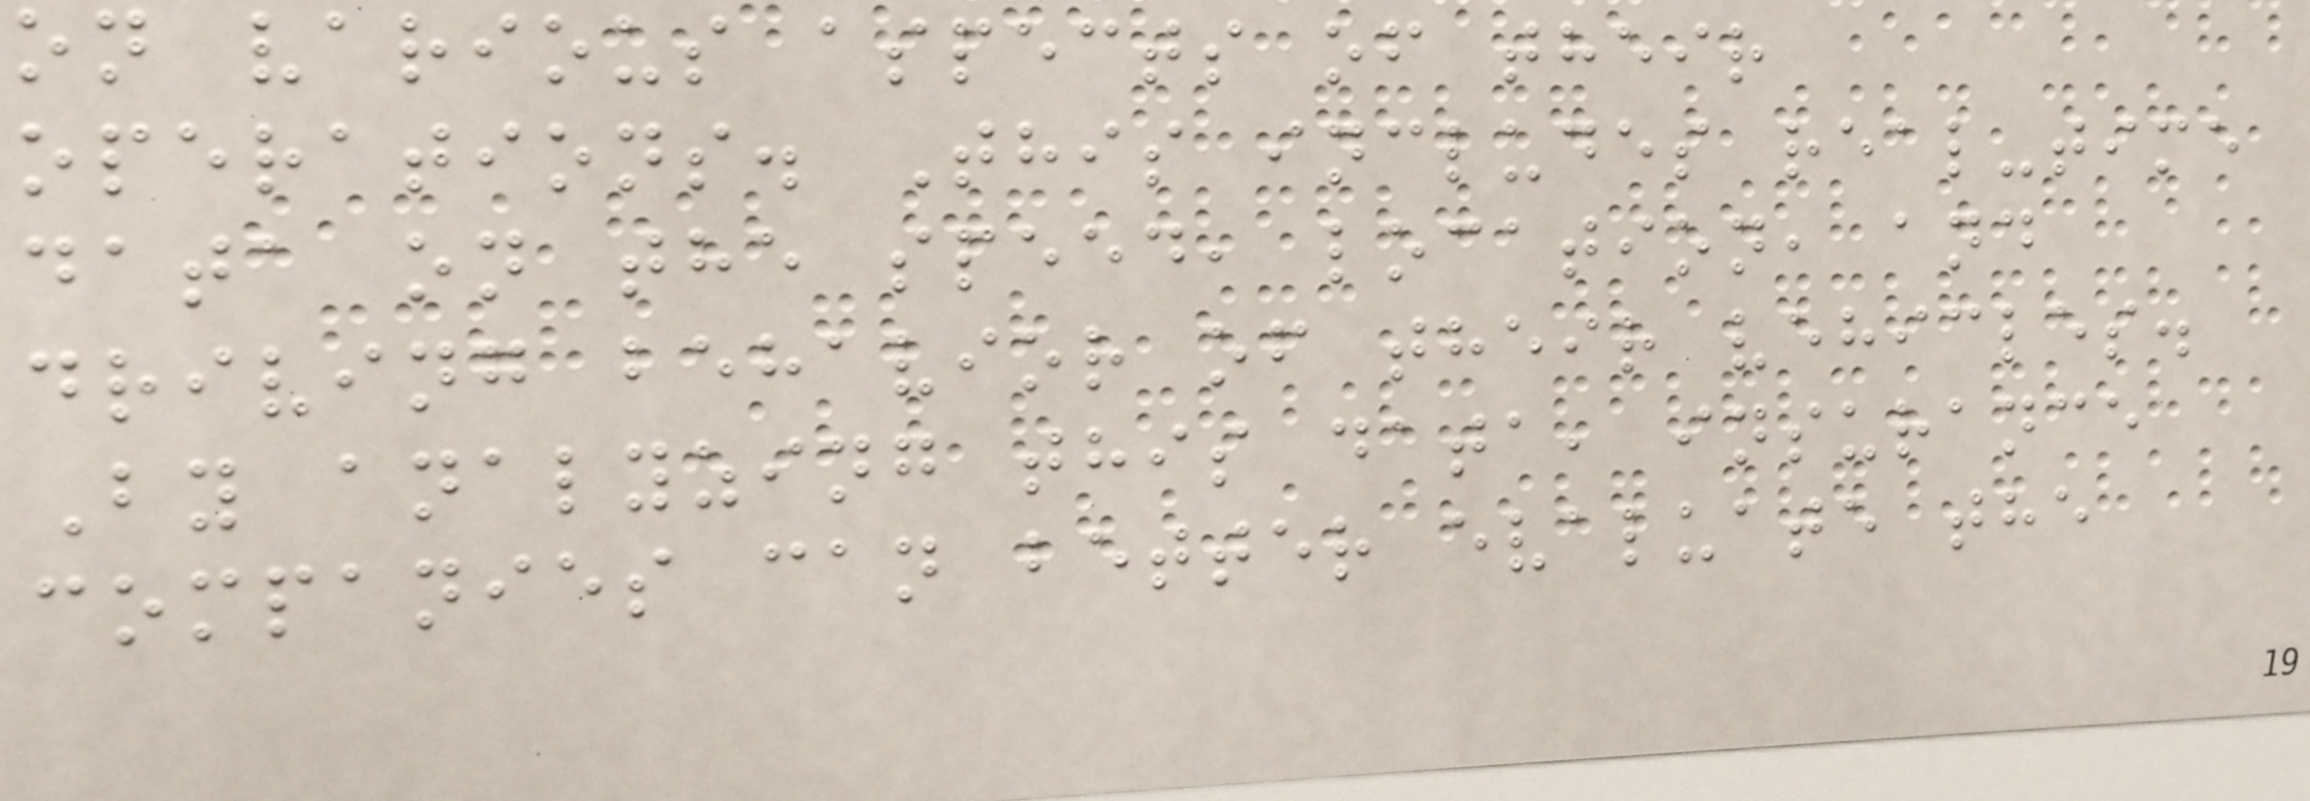on various aspects of their
operations. This includes real-time
data on the speed, location, and
driving behavior of their vehicles.
By analyzing this data, insurance
companies can better evaluate the
